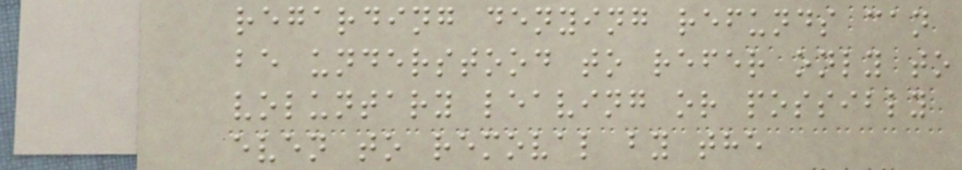regarding denying refunds can
be understood to refer only to
voluntary leaving or possibly
even to removal by the
